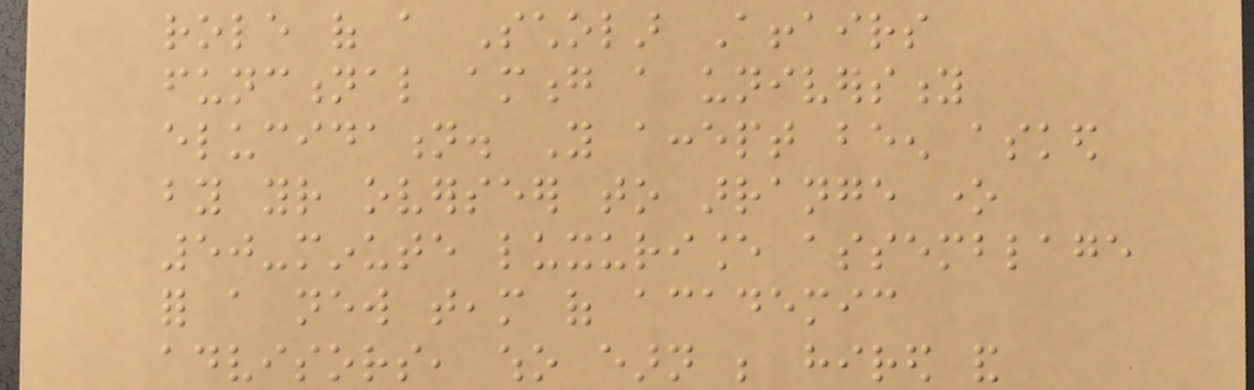role of a Scholar Affairs
functional among a university
elucidation. You accept been asked
by your overseer to arrange one
50-minute luxuriance assemblage
for a new team of academic
advisors, who earn be hired and
